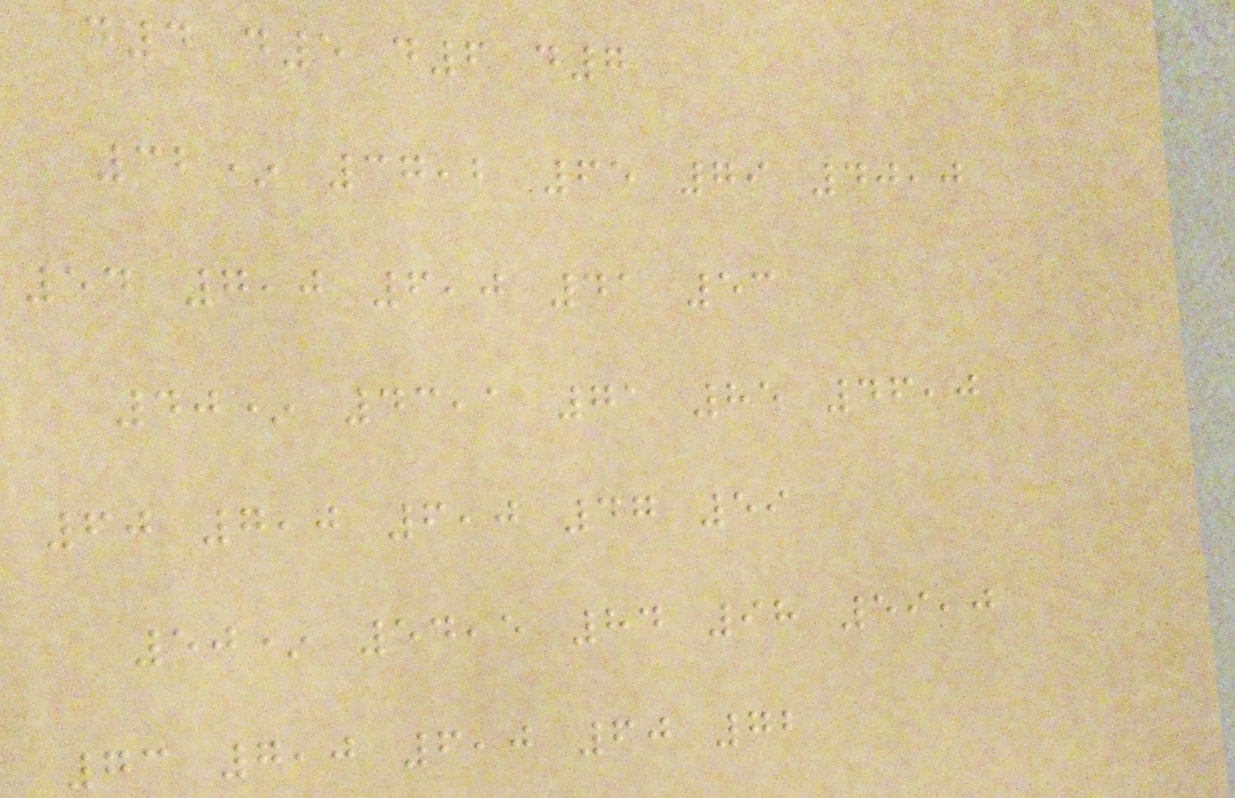d4 d5 d6 d7
32* 37,2 65 79 40,0
54 7,0 6,0 41 53
40* 43,1 71 85 46,0
60 7,0 6,0 47 59
50* 54,5 84 98 59,0
73 7,0 6,0 60 72
